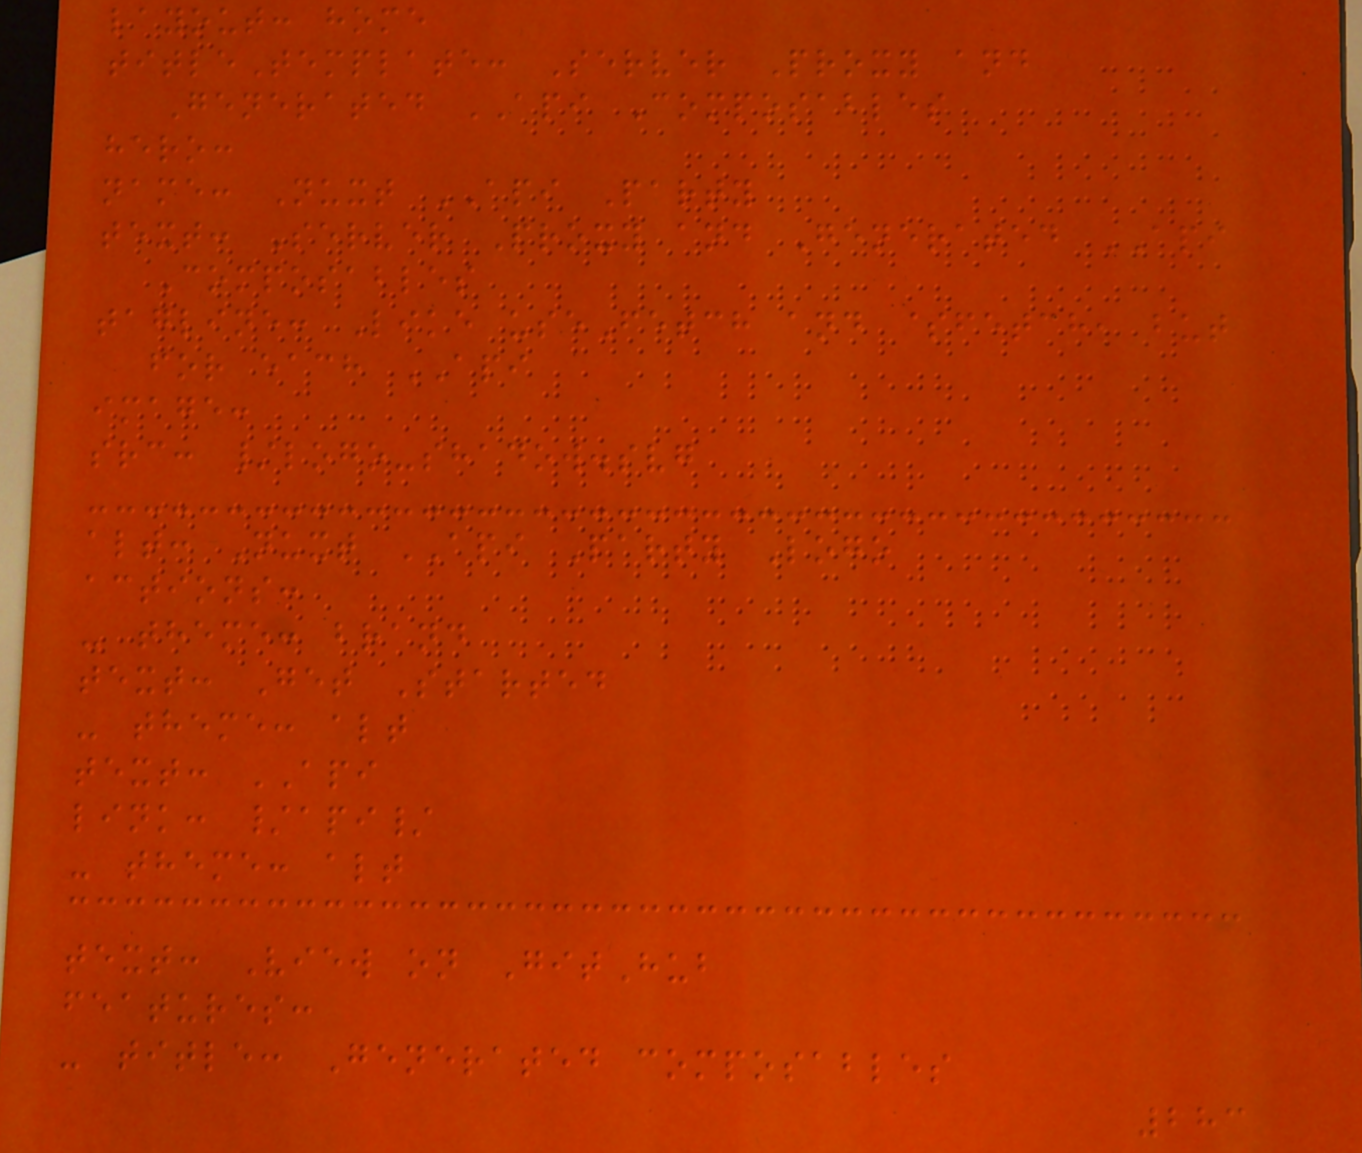layout: home
titleTemplate: Server Proxy and
Generated API Composables
hero:
name: Nuxt API Party
text: Server Proxy and Generated API
Composables
tagline: Like useFetch and $fetch, but
for each API
image:
src: /logo-shadow.svg
alt: Nuxt API Party Logo
actions:
- theme: brand
text: Get Started
- theme: alt
text: API
link: /api/
- theme: alt
text: View on GitHub
features:
- title: Generated composables
283
